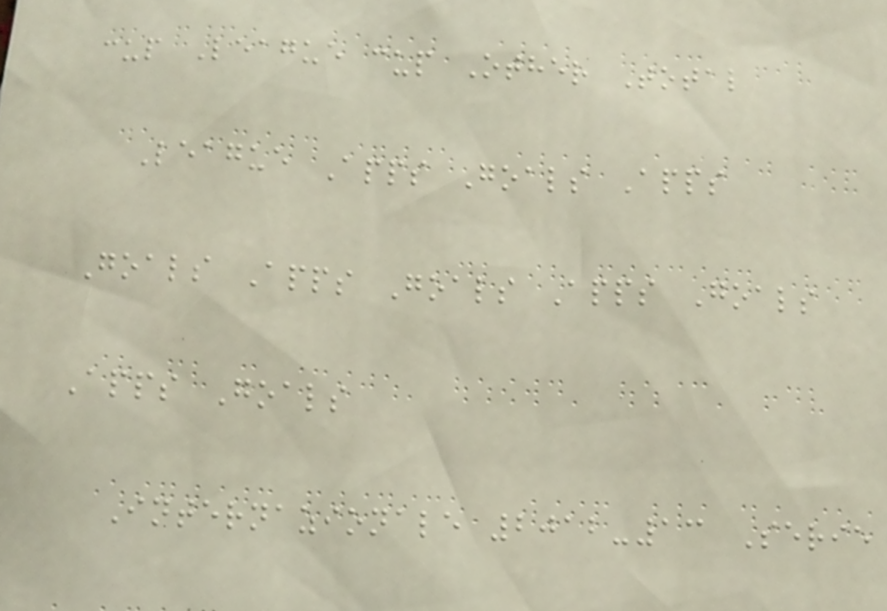cup League cup Other Total
League Apps Goals Apps
Goals Apps Goals Apps Goals
Apps Goals
Internazionale 2012-13 Serie
